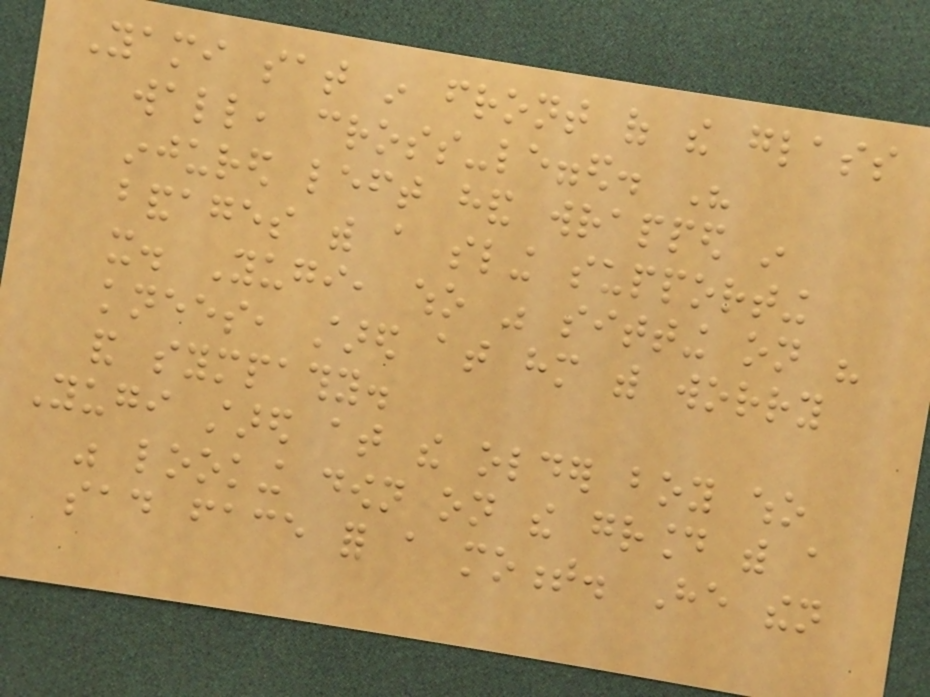Yami sat in front of the glass
wall, cross-legged. His
injured left hand wrapped in
bandages with a sling supporting
it. Yugi, who was sitting on his
knees, stared at him with worry
and sympathy.
Yugi stared at the older boy who
was looking down on the ground with a
sad face for a moment. He then
